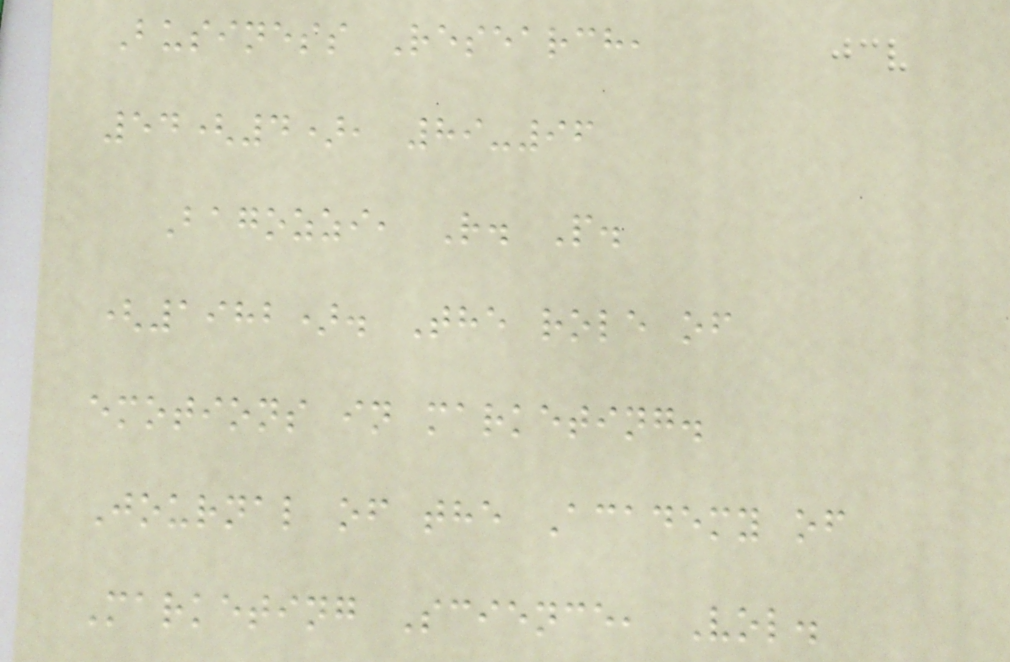Business Research,
54(4), 89-96
Bagozzi, R. P.
(1982). The role of
emotions in marketing.
Journal of the Academy of
Marketing Science, Vol.
